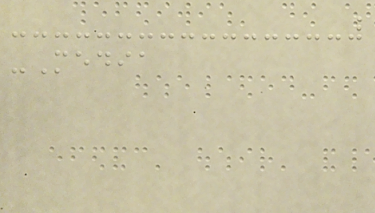-Media
